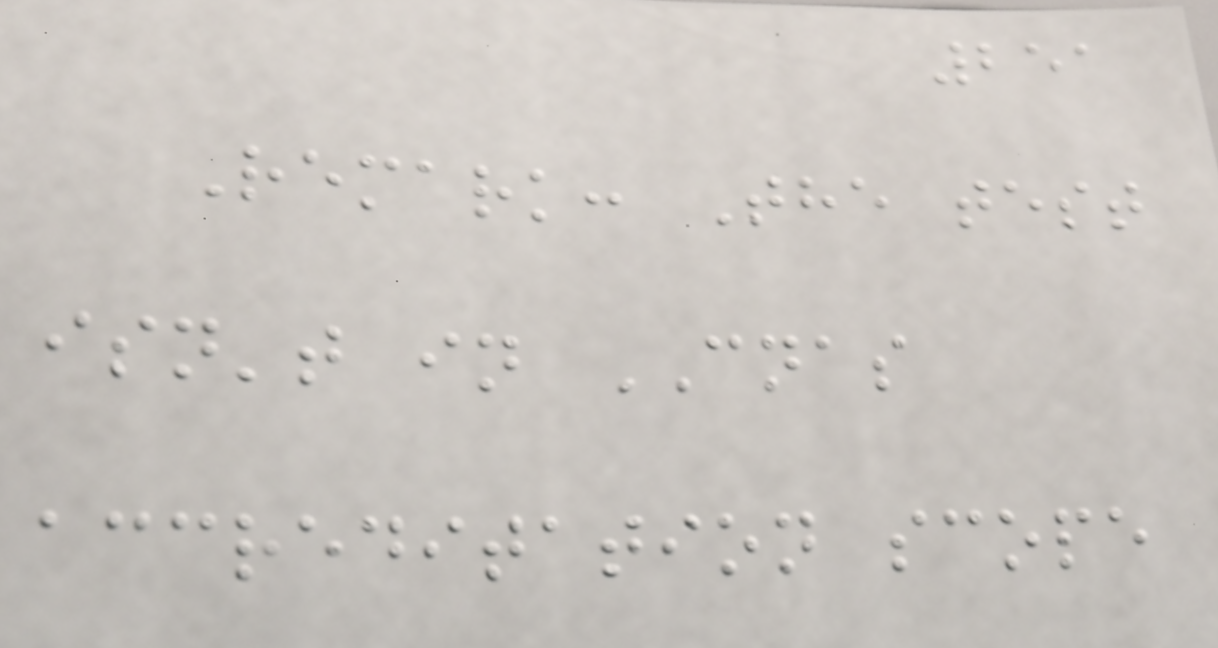251
Remark: The test
isn't in CNAS
accreditation scope
